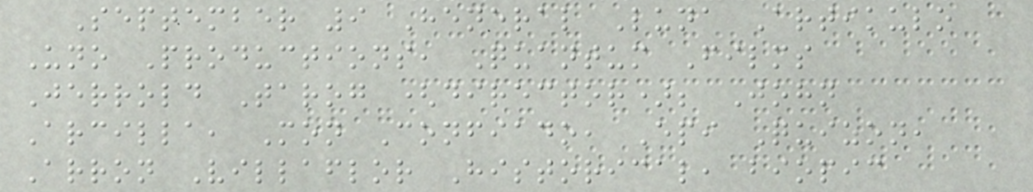September 9 Heneral Luna Artikulo
Uno Productions, Quantum Films
Jerrold Tarog (director); John
Arcilla, Mon Confiado, Epi Quizon,
Arron Villaflor Historical, biopic
